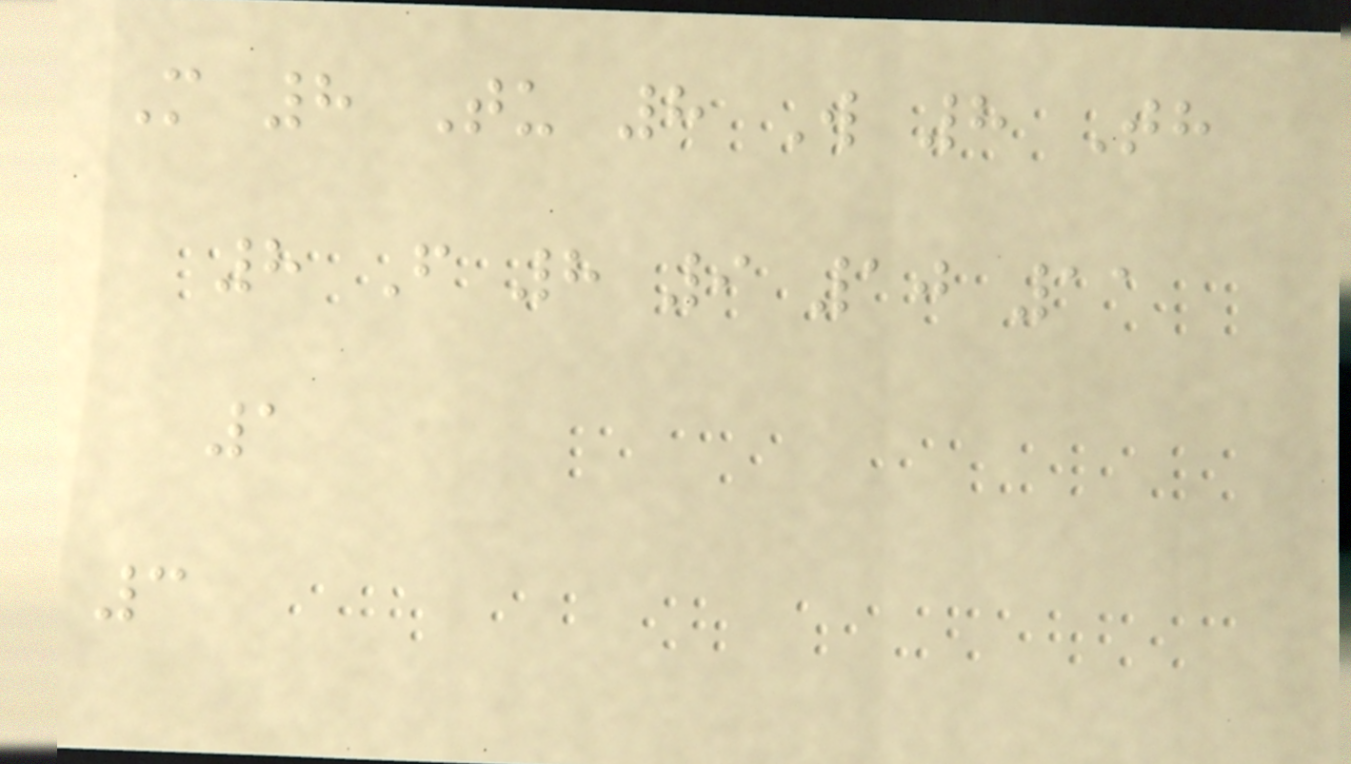M 8 Tu 8 W 8 Th
8 F 8 9 10 11
1
3
